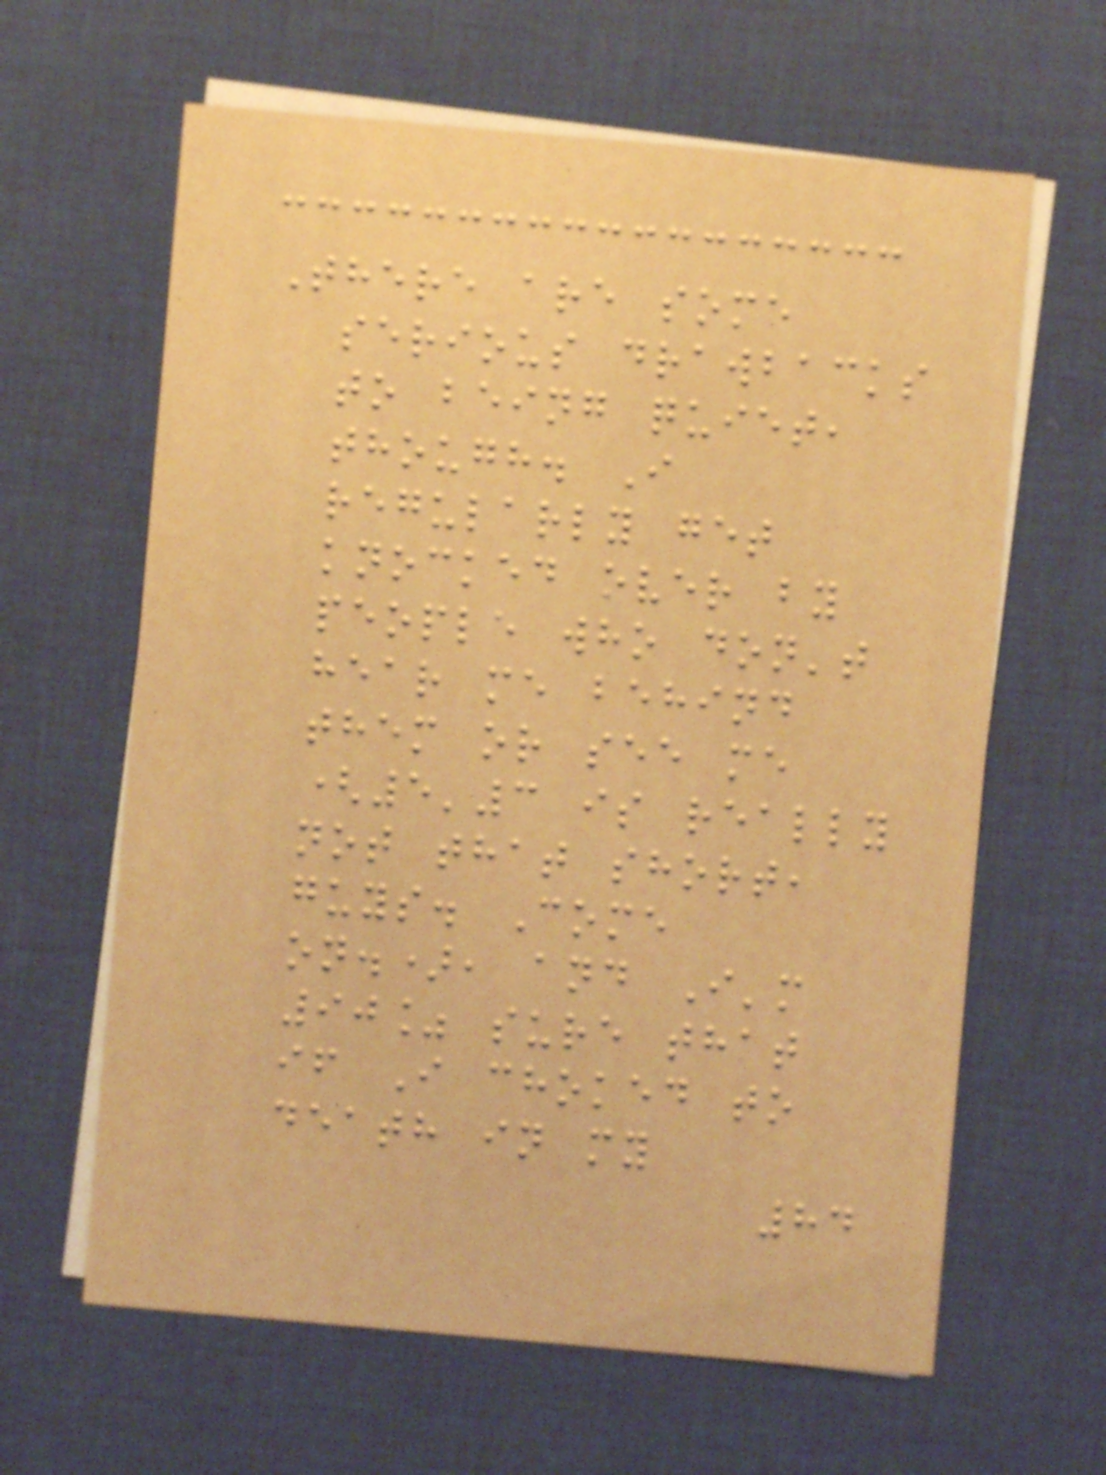There are some
serious drawbacks
to being quiet,
though. I
regularly get
knocked over by
people who don't
hear me behind
them or see me
(5'3 is really
not that short,
guys. Come
on.), and I'm
90% sure that
if I choked to
death in my
84
